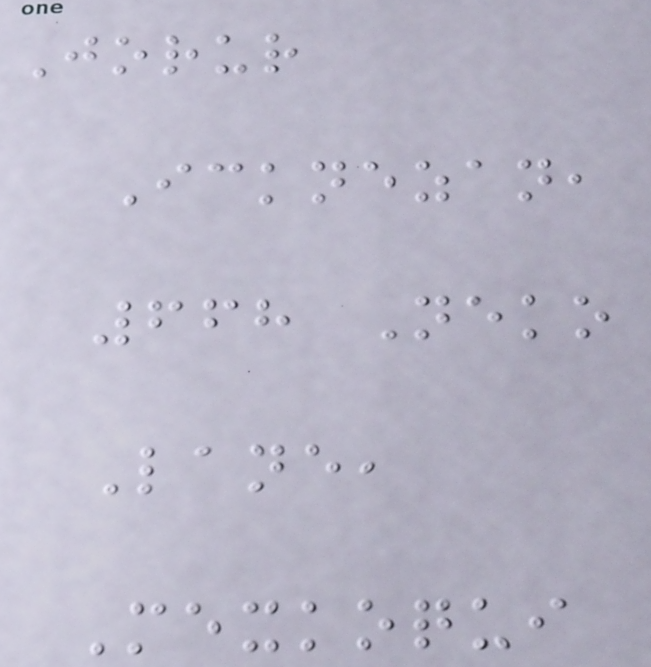Jorur
Icknezan,
668 Neko
Lane,
Mexkoqui
